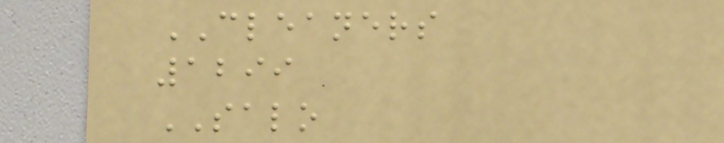CLEANERS
1299
SALO
